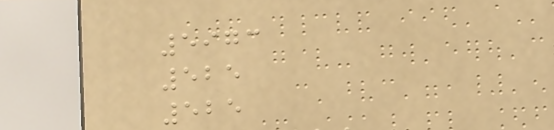5973
525
525
